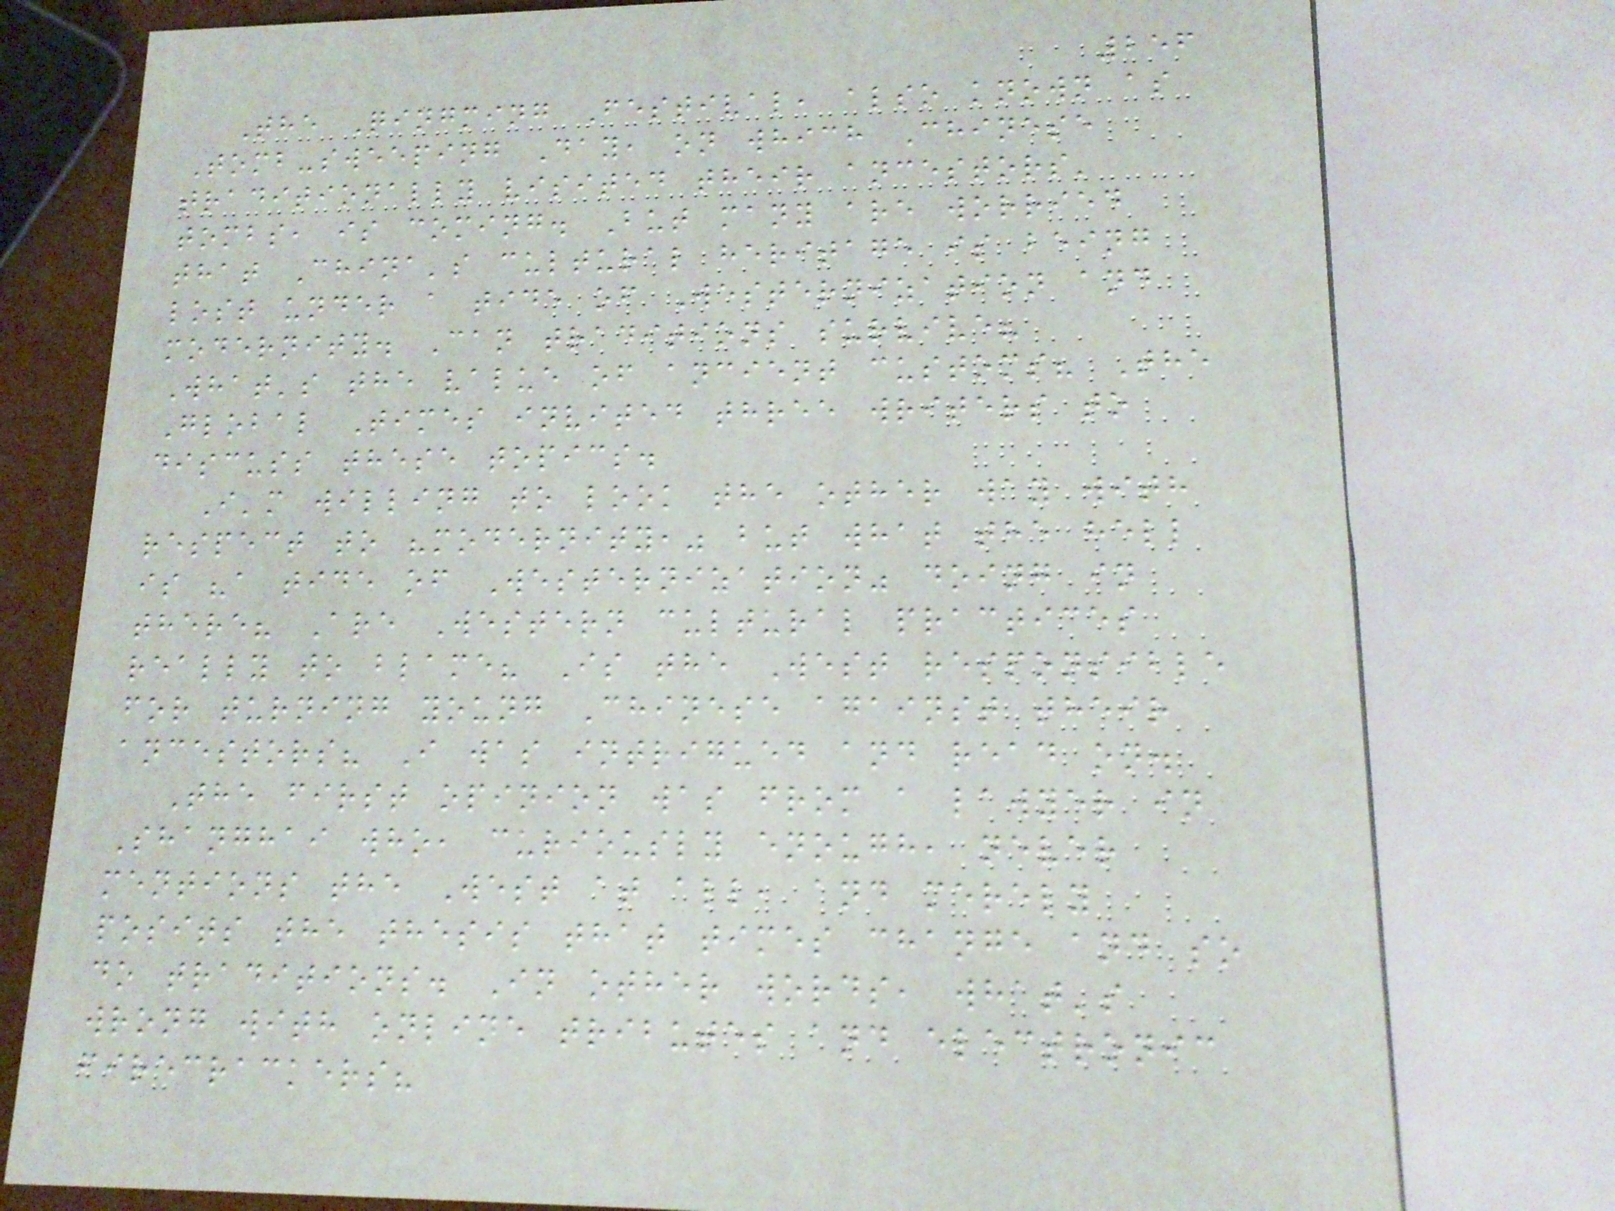256
The Qingming Festival, also known as
Tomb-sweeping Day, on which Chinese
traditionally visited their ancestors'
tombs, is coming. But many are worried
that China's cultural heritage is being
lost under a tide of Westernization and
modernity. Can traditions survive?
What's the value of ancient customs? The
Global Times invited three writers to
discuss these topics.
I'm willing to look the other way with
respect to "modernity," but what the hell
is "a tide of Westernization" doing in
there? Are Western cultural practices
really to blame? Is the West responsible
for turning young Chinese against their
ancestors? I was intrigued and read on.
The first opinion was from a lawyer in
Shanghai who, curiously enough, never
mentions the West at all, and merely
posits the thesis that times change and so
do traditions. In other words, what's
wrong with online tributes and electronic
firecrackers?
